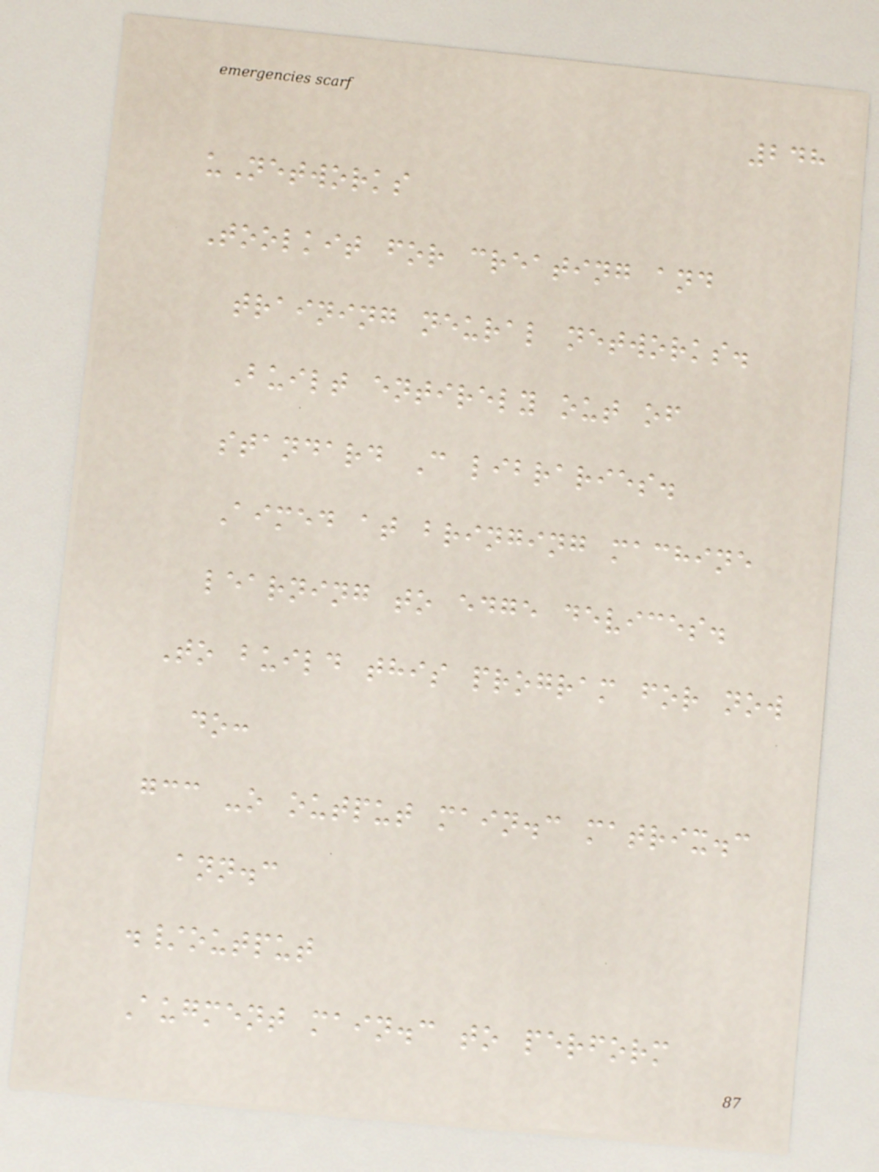248
uNetworks
Toolkit for creating and
training neural networks.
Built entirely out of
standard C libraries.
Aimed at bringing machine
learning to edge devices.
To build this program for now
do:
gcc -o output main.c matrix.c
ann.c
./output
Augment main.c to perform
